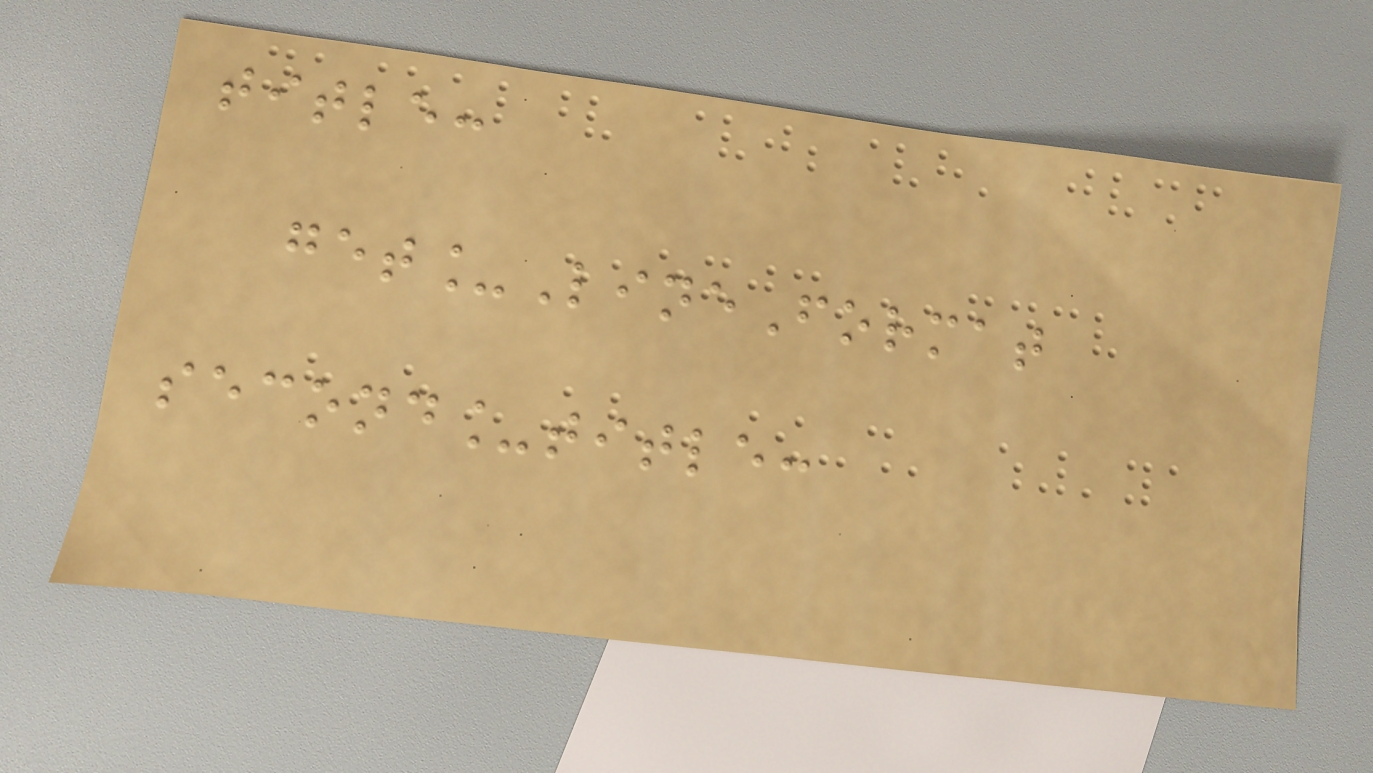title:
get_LineFormat
second_title:
